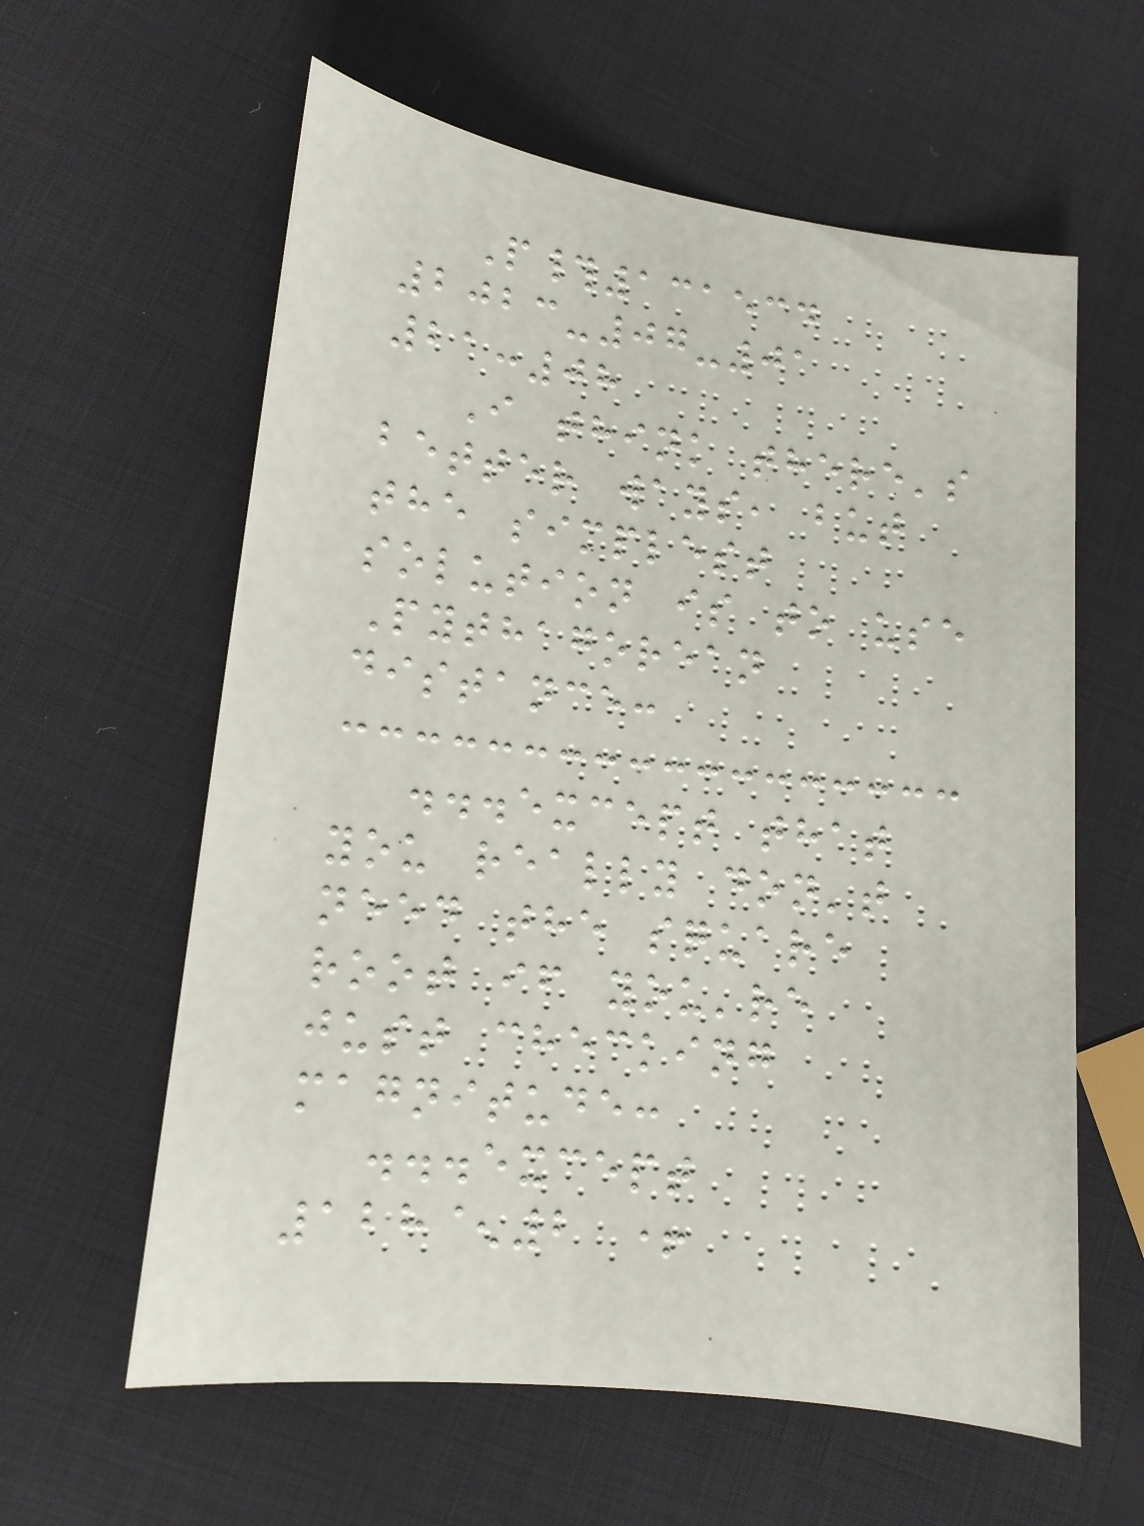P#131534
2023-07-01
21:08
I think there's
better ways, but
the simplest
solution is to use
Pythagorean
distance:
...except that
you really don't
need the square
root if you're
just checking
magnitude:
...except
128^2 +
